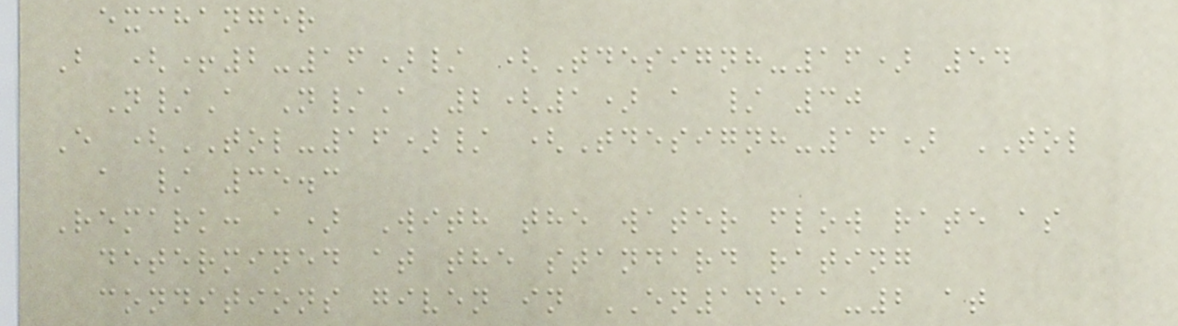exchanger
B (+2-16)/ (Tdesignh-16) 54
N/A N/A 2(1) a / 30
E (TOL-16)/ (Tdesignh-16) TOL
a / 35.3
Remark: a) With the water flow rate as
determined at the standard rating
conditions given in EN14511-2 at
